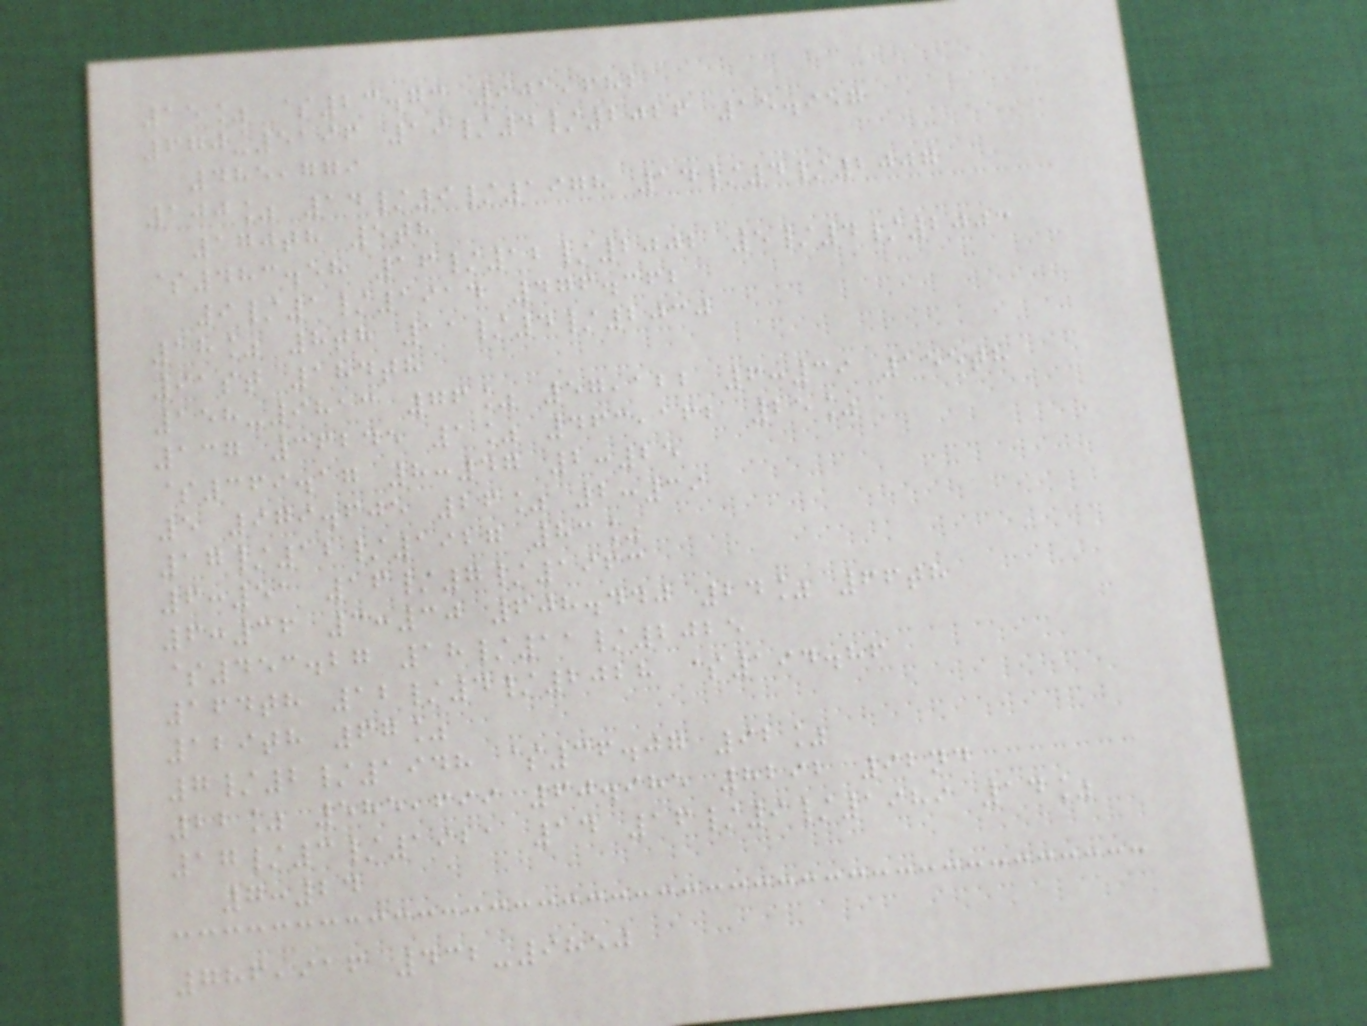15% $23.73 901,682
670-5196 19/4/2026 15.957
485,779
100% 14/9/1978 14/4/2007
170th 5th
$483.58 16/12/2002 5/4/2003
9/1/1914 476.362
18% 8th 11/4/2030
91st 184th
158-9813 76% 57,122 6:39 155th
137 36245 1% 463,162 25%
$369.17 8:47 2:25
5 979.605 26% 2:39
17/12/1927 83%
6:51 16/7/1963
6:36 3:30 608.440 24% 66th
$453.27 18/11/2025
164th 12/4/2028 $194.86
129th 67%
7/2/1948 $36.07 92%
22% 585,699 60.985 8292 92nd
17/3/1921 14 16/9/1989 14%
7:24
786,916 432-9850
